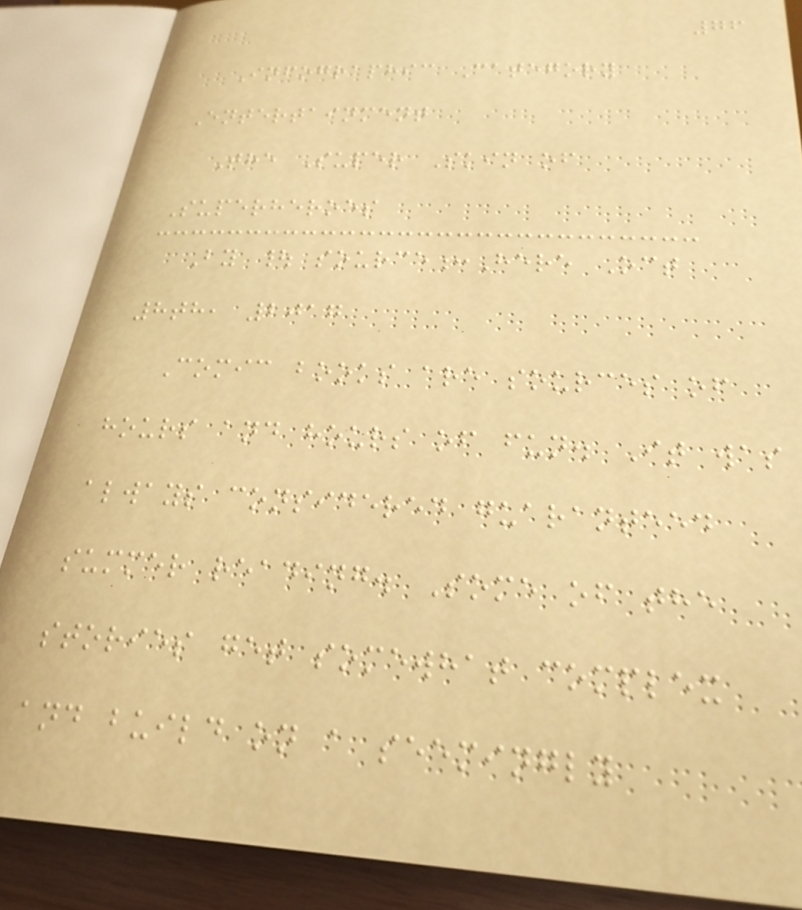76
Infographic Category
Entertainment
The Super Skin of
Superheroes
By | source:Here Oct
8th, 2017
Comic books are sources of
hours and hours of fun. It was
always considered guaranteed
summer reading. Some of the
stories get somewhat complex
and build on a seemingly
